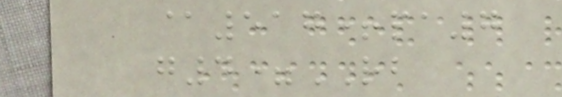@517+pa7
g4=RB
